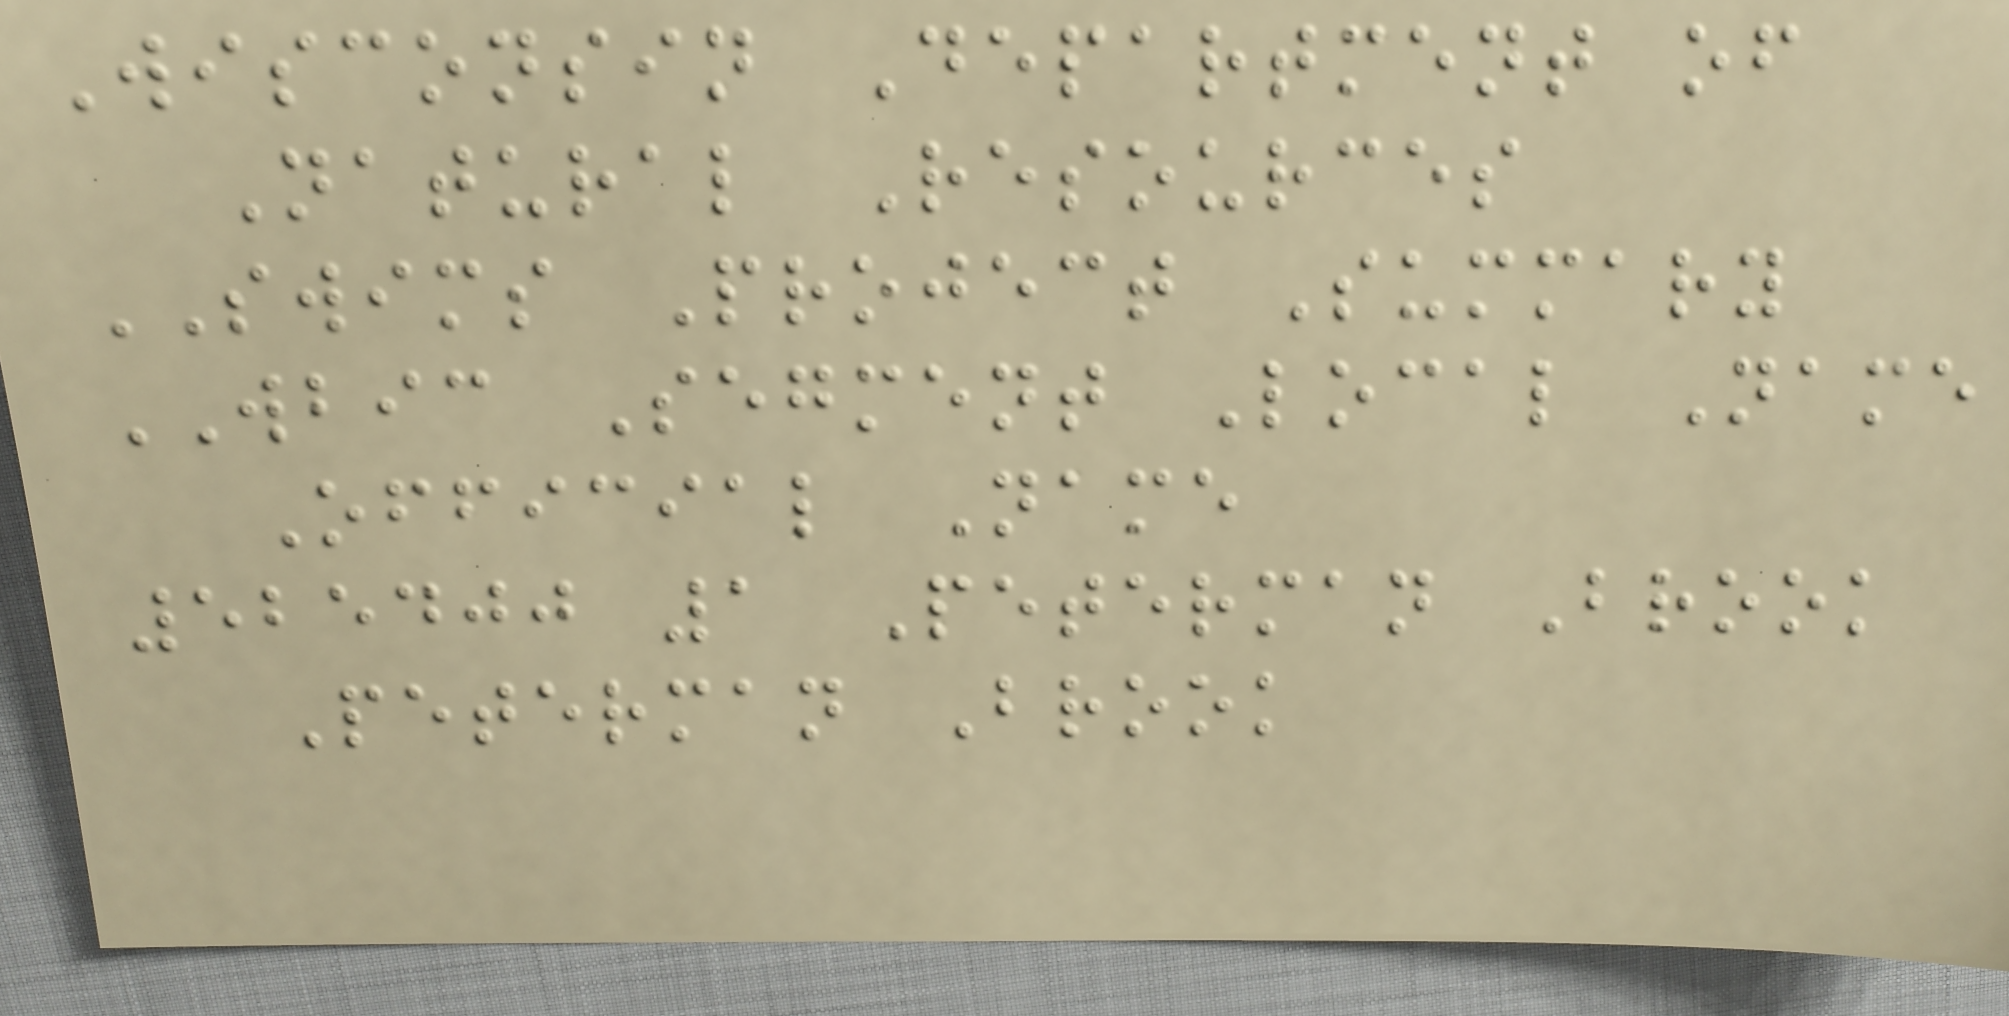Wisconsin Department of
Natural Resources
SWIMS Project Summary
WBIC Segment Local Name
Official Name
525400 1 Peterman Brook
Peterman Brook
